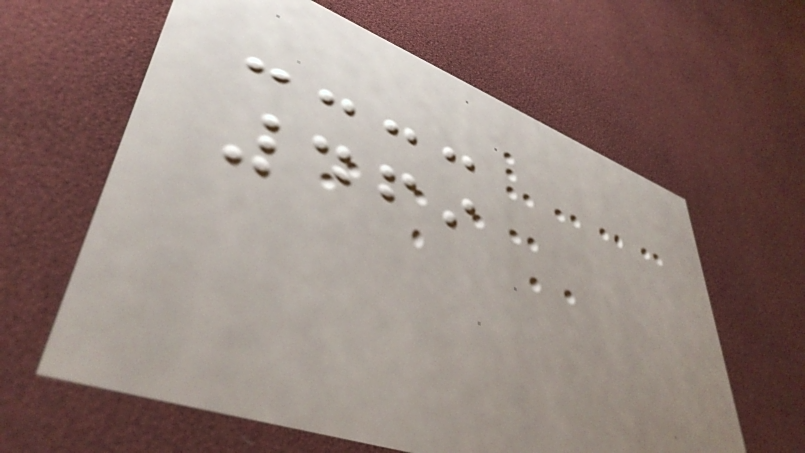469
